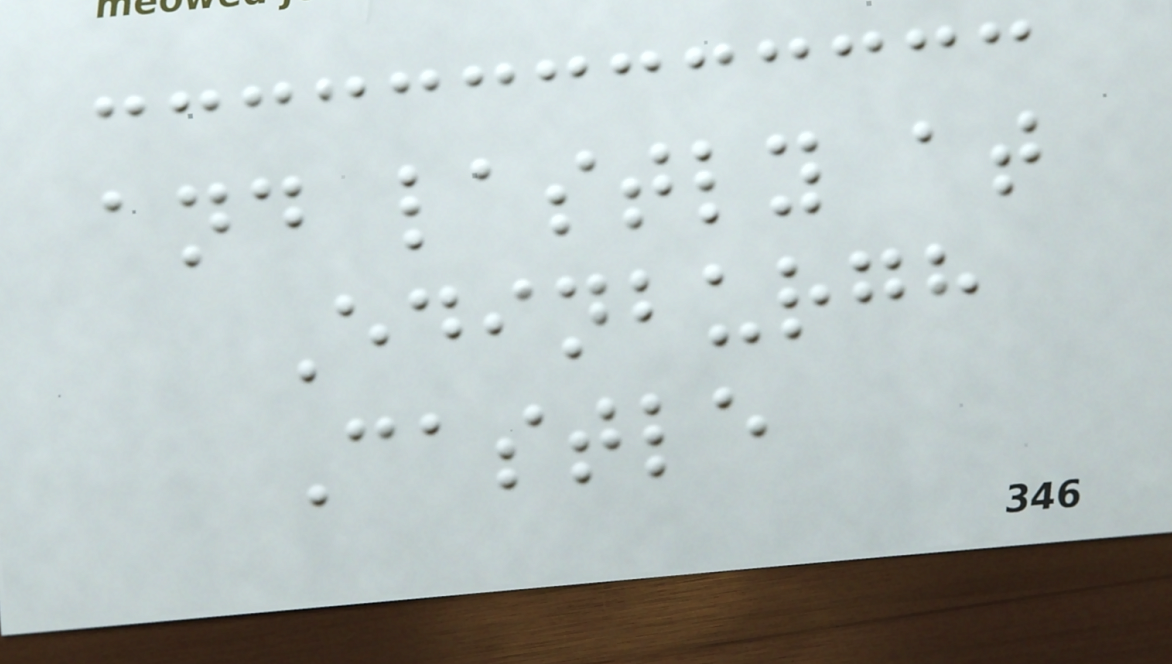and lastly at
Edinburgh
Castle
